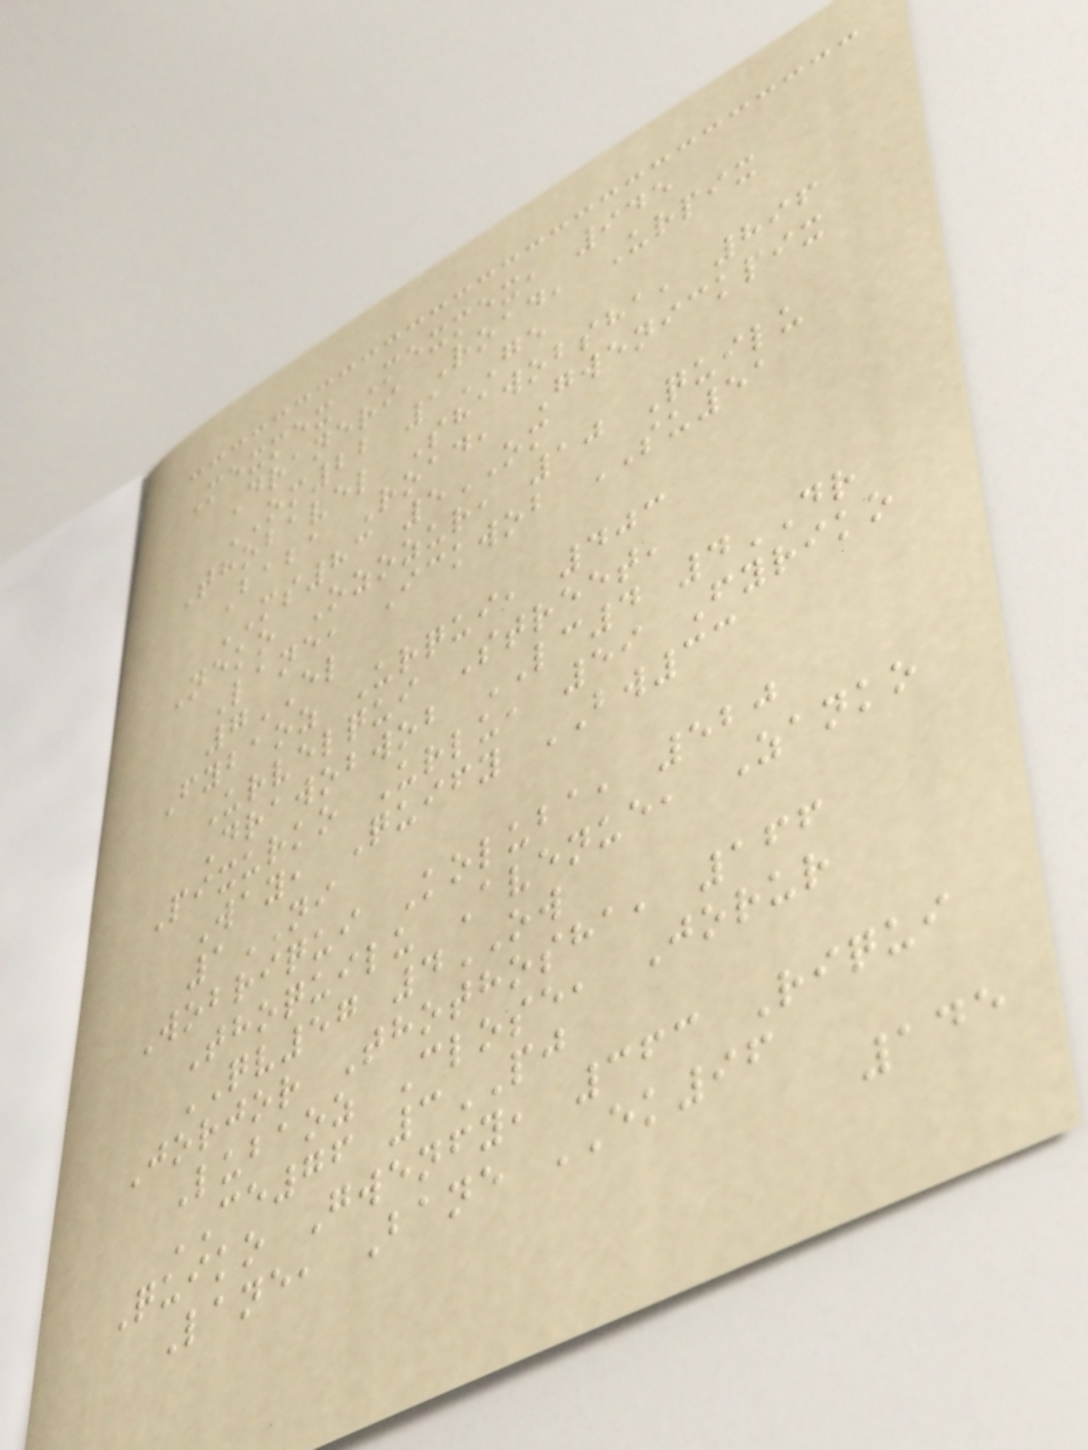Mexmex Mexmex, 945
Draneri Road, Urpix
OM22 1GE
Thobavel Shawobsha, 896
Baba Road, Gwenickpix
MS83 5OM
Neko Ozozur, 10 Quilu
Lane, Ickwob SU51
7EL
Fybaoz Urqui, 403
Urvelqui Street,
Drawobwob LC4 4DR
Pixurko Urlu, 59 Fyriko
Way, Quify BW33
1NI
Wobriqui Koluba, 520
Thoquilu Avenue, Zanko
QV57 4OW
Jorjor Thothosha, 166
Lubaoz Close, Jorur
CE76 3PJ
Quiko Gwenfy, 363 Riqui
Lane, Bane EK96
145
